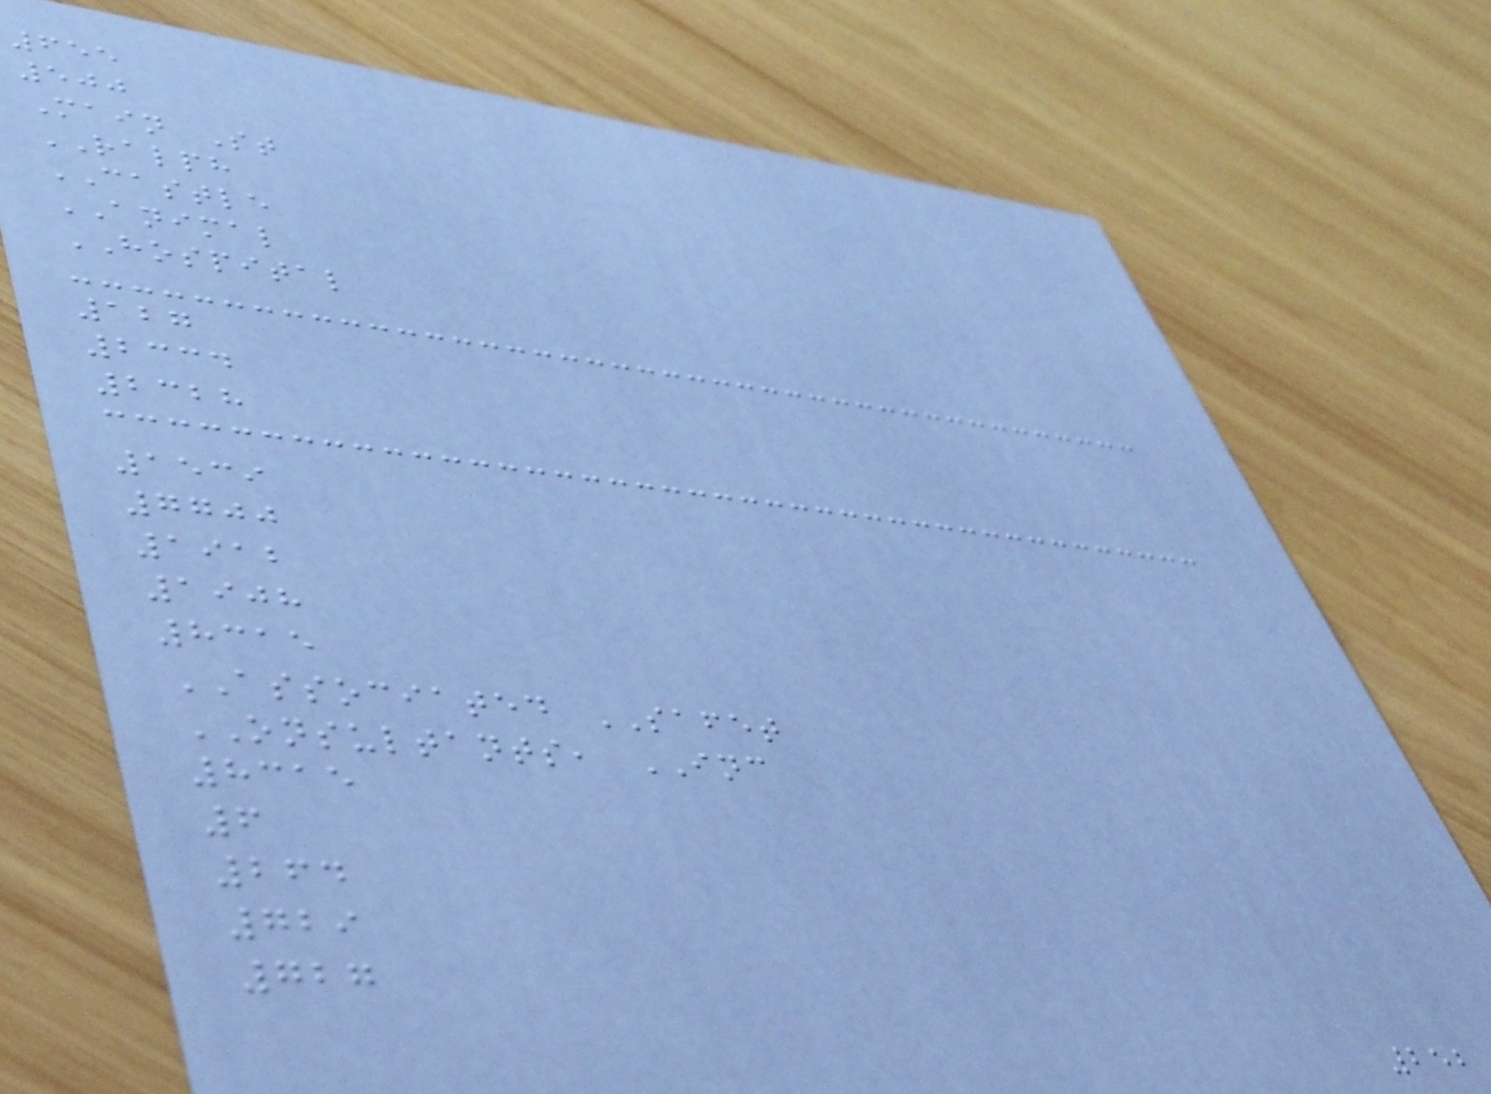655
500
Main St
RALPH
CASTLE
ANIMAL
HOSPITAL
127
2334
2328
1539
7700
1912
1908
8315
ASSOCIATED SAFET
ONSULTANTS, INC
8315
6
264
729
727
252
